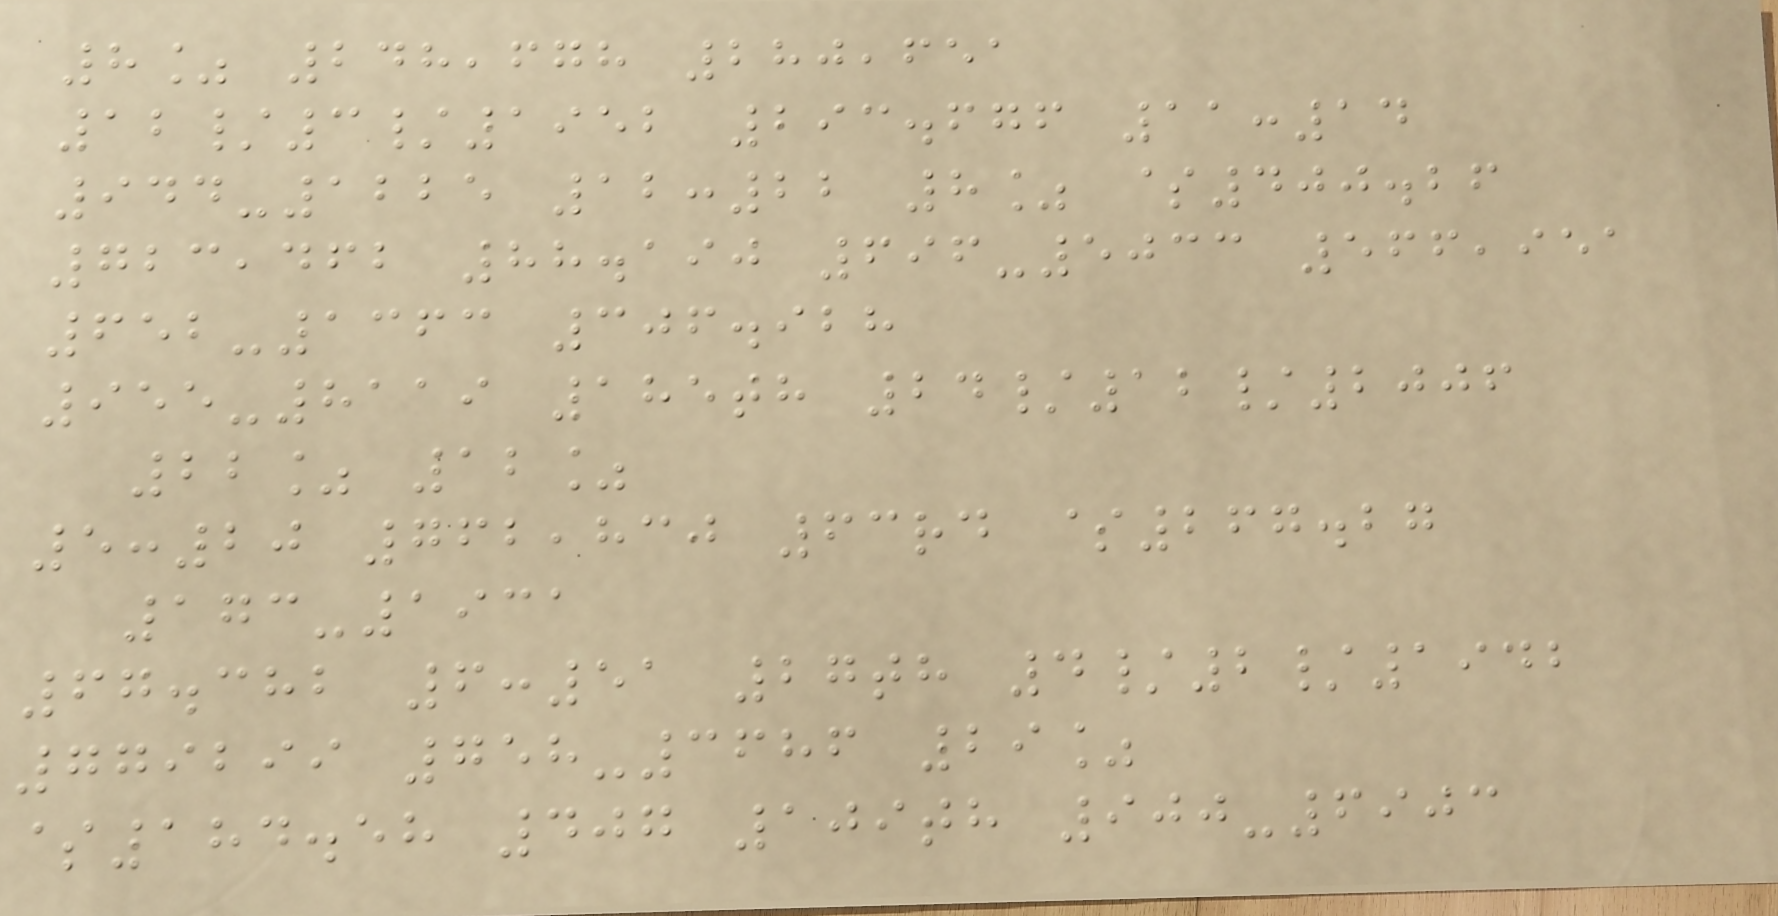8% 248,678 280,651
12/3/1952 293.676 11:14
944-1225 12:22 8% $400.26
723,462 88.190 696-5033 566,951
652-1363 306.928
955-8119 185th 24/12/2006
22% 12%
5:20 762,830 63rd $267.27
173-1931
67.382 6:51 27th 4/2/1942
779299 758-3686 29%
$184.58 407 109th 900-6903
